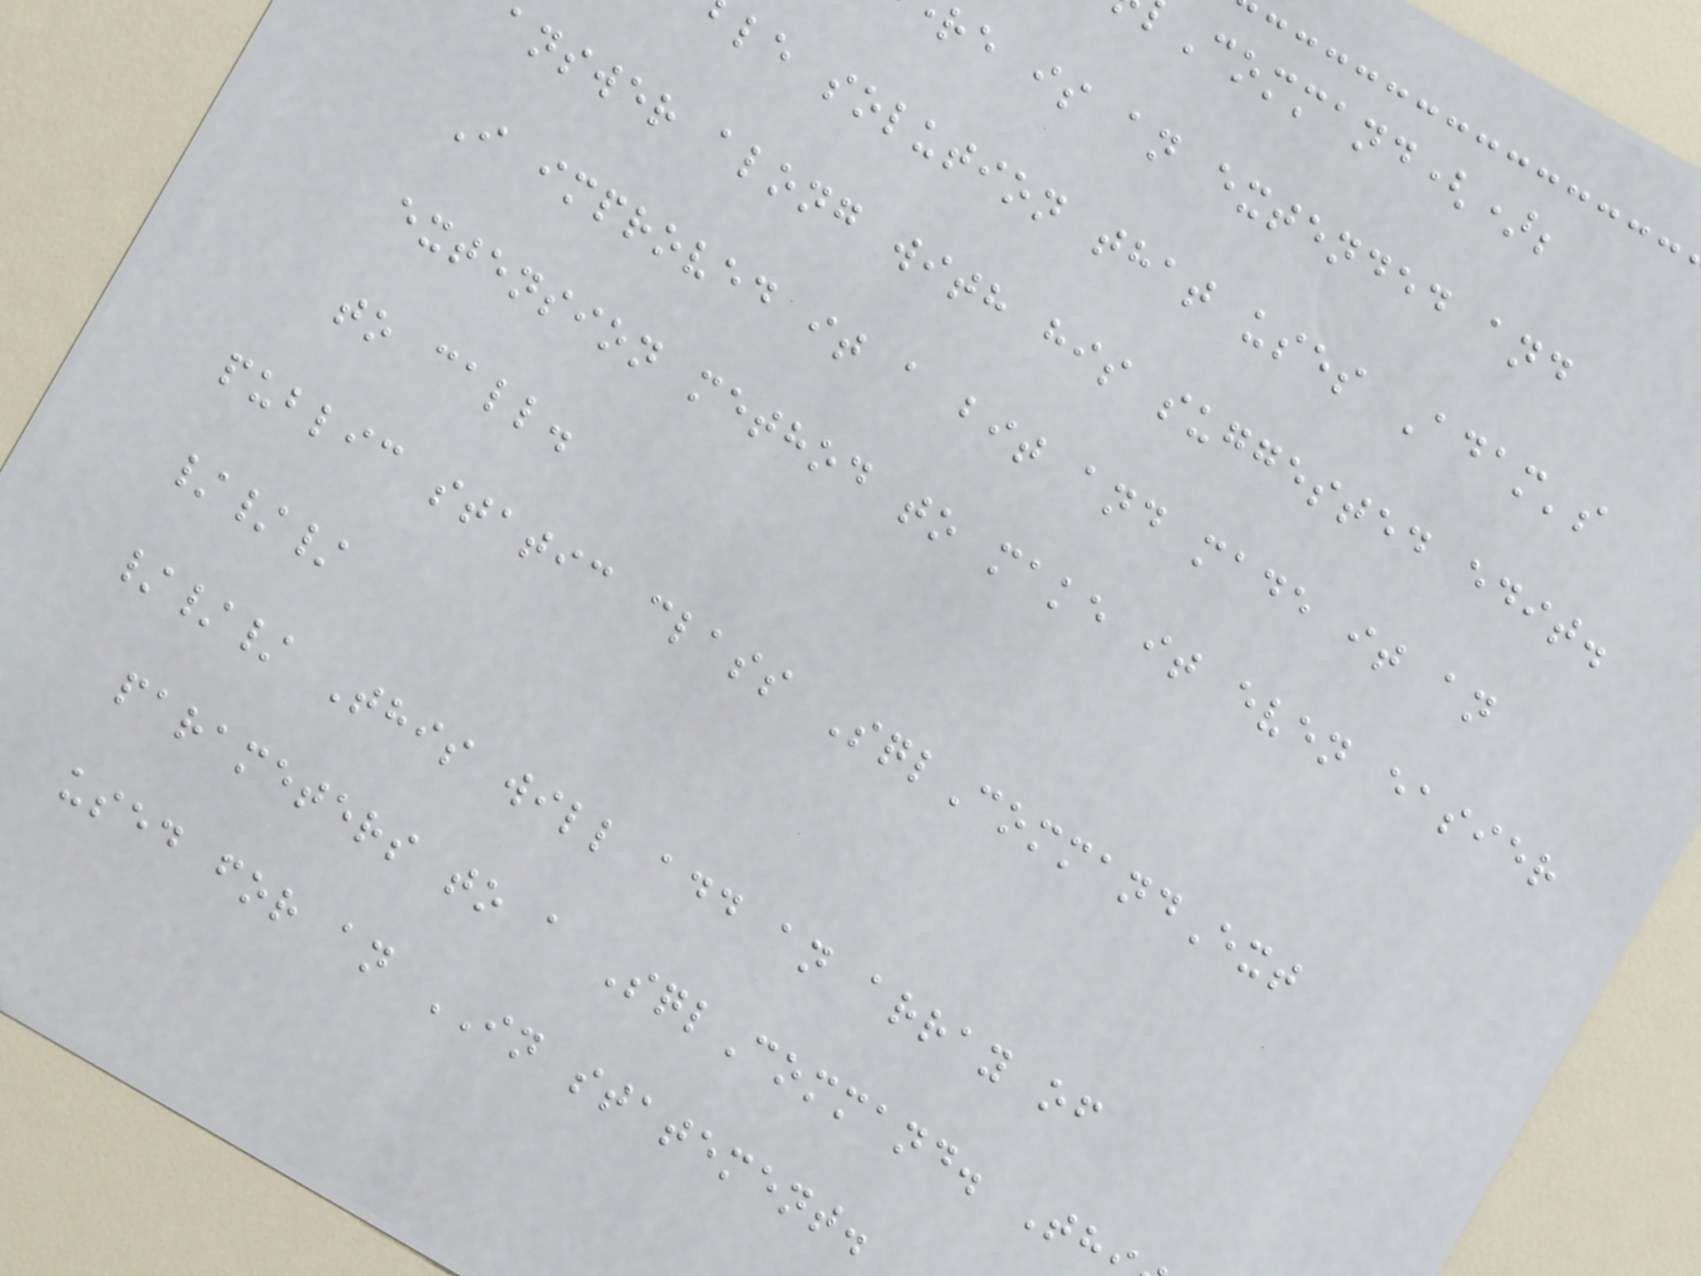Command();
re is an extended and
le solution that uses Adam's
answer along with his suggested edit.
I improved it a bit and made it an
extension method to make it even easier
to call.
public static class SqlCommandExt
///
/// This will add an array of
parameters to a SqlCommand. Th
used for an IN statement.
